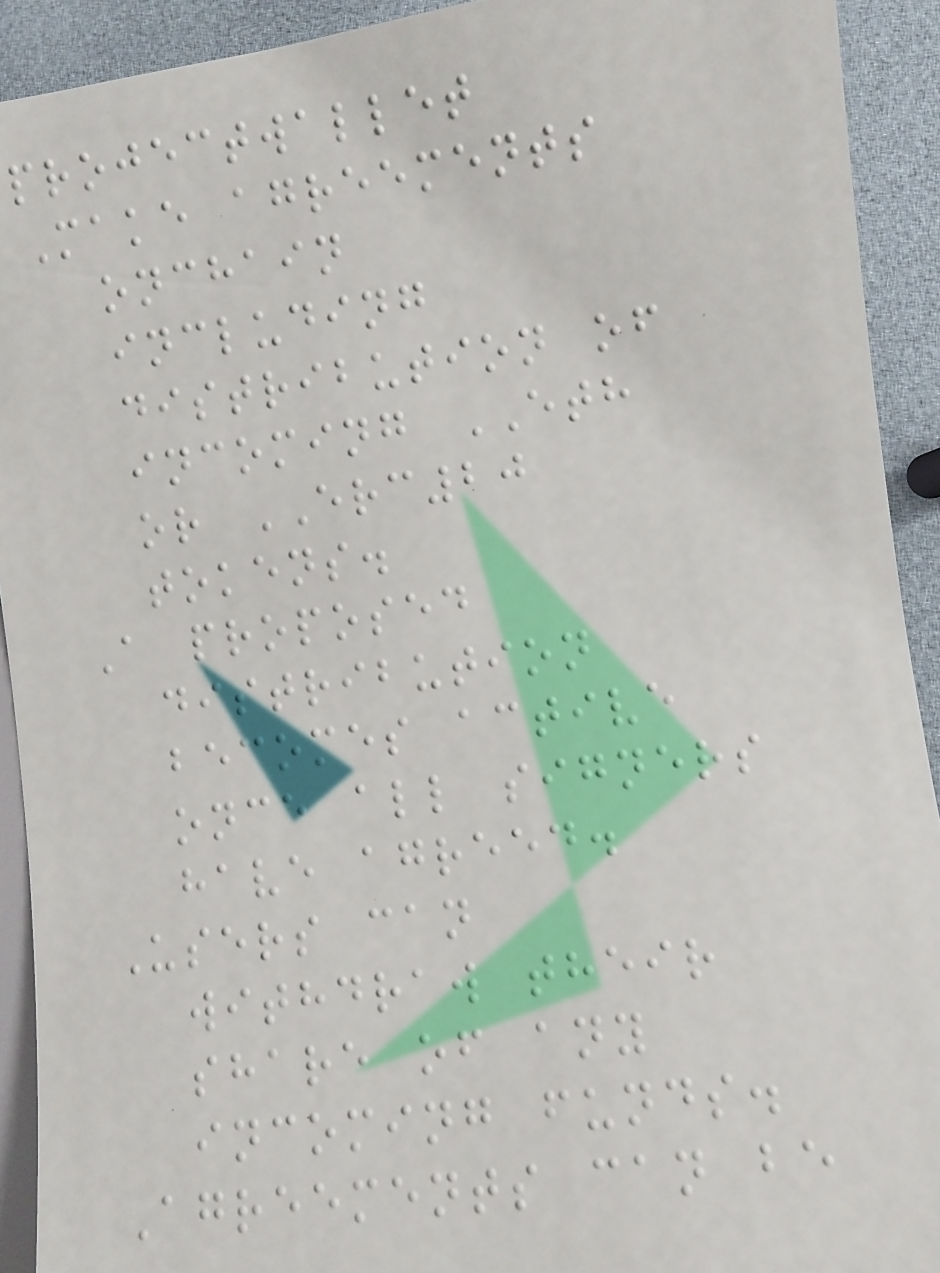projectwallet
Make agreements
onchain
including
distribution of
incoming ETH
or ERC20
tokens.
A proposed
distribution
becomes active
once all signers
have agreed.
Users can
withdraw their
share of any
incoming funds.
Agreements can be
